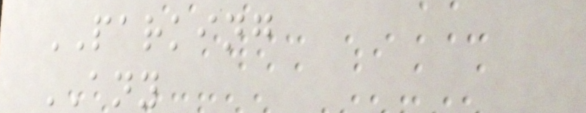PARKING
ANY
